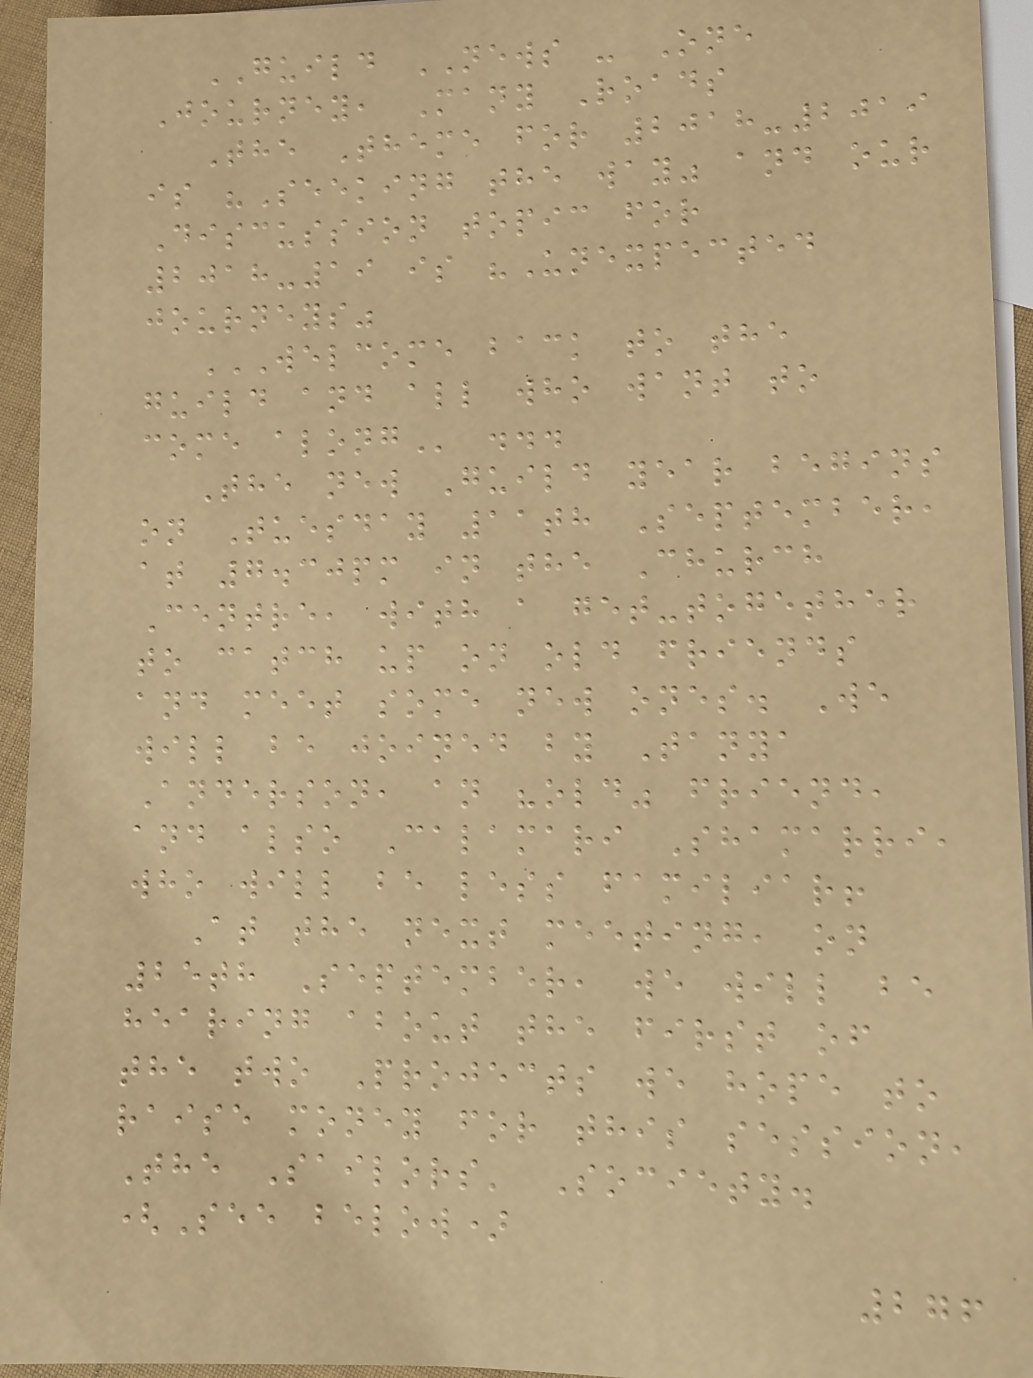GUILD NEWS - One
Journey, Many Roads
The Theme for 2018-2019
is "Seeking the way" and our
Discussion topic for
2018-19 is "Unexpected
journeys"
WELCOME BACK TO THE
GUILD AND ALL WHO WANT TO
COME ALONG ...
The new Guild year begins
on Tuesday 11th September,
at 7.30pm in the Church
Centre, with a get-together
to catch up on old friends
and meet some new ones. We
will be joined by Tanya
Anderson, an "old" friend,
and also Calamari Shamarri,
who will be less familiar!
At the next meeting, on
25th September, we will be
hearing about the first of
the two Projects we hope to
raise money for this session,
The Sailors' Society.
(See below)
276
